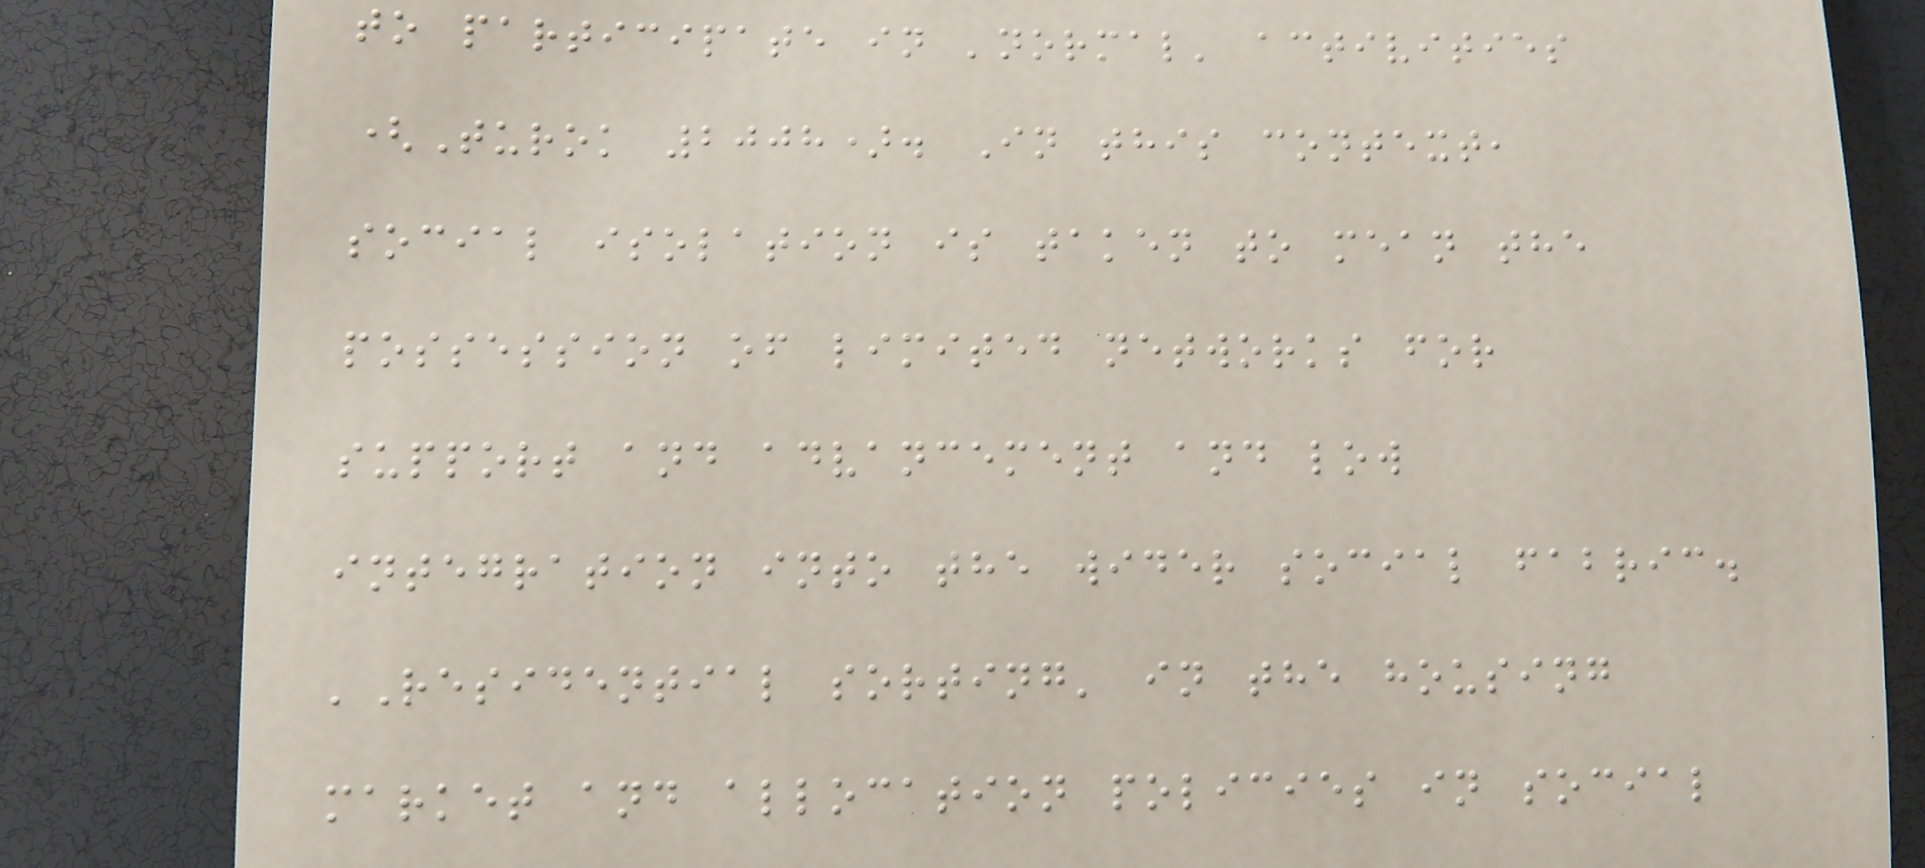to participate in 'normal' activities
(Turok 2008). In this context,
social isolation is taken to mean the
possession of limited networks for
support and advancement and low
integration into the wider social fabric.
'Residential sorting' in the housing
market and allocation policies in social
